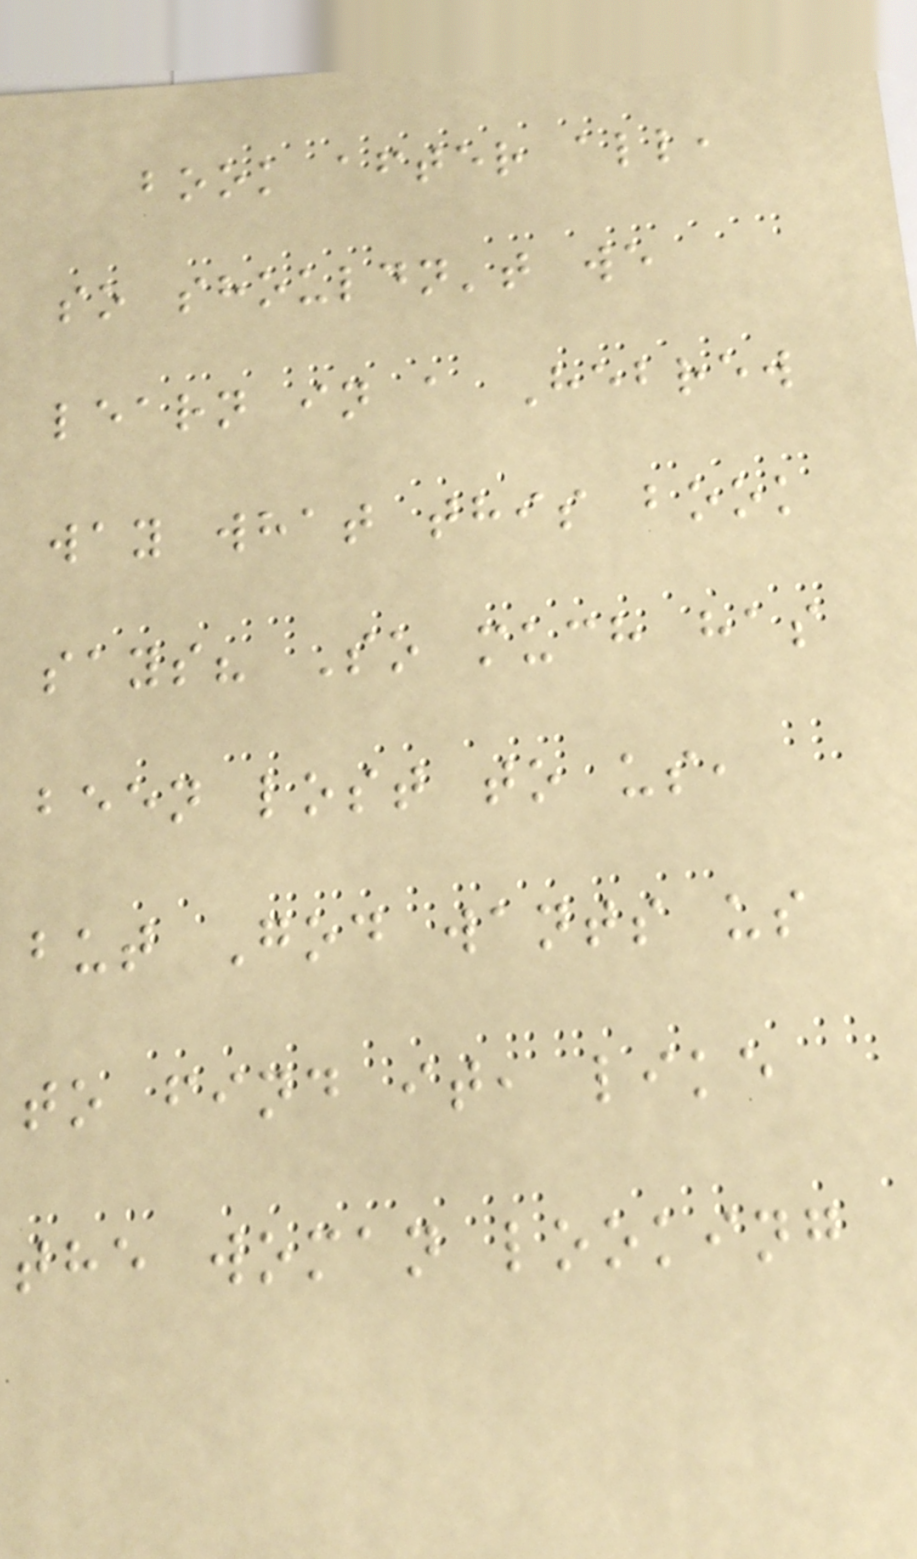book after all,
so shouldn't we
learn in a Hebrew
way what this book
says? So much has
been lost to us,
but God wants us
to find it, like
the woman looking
